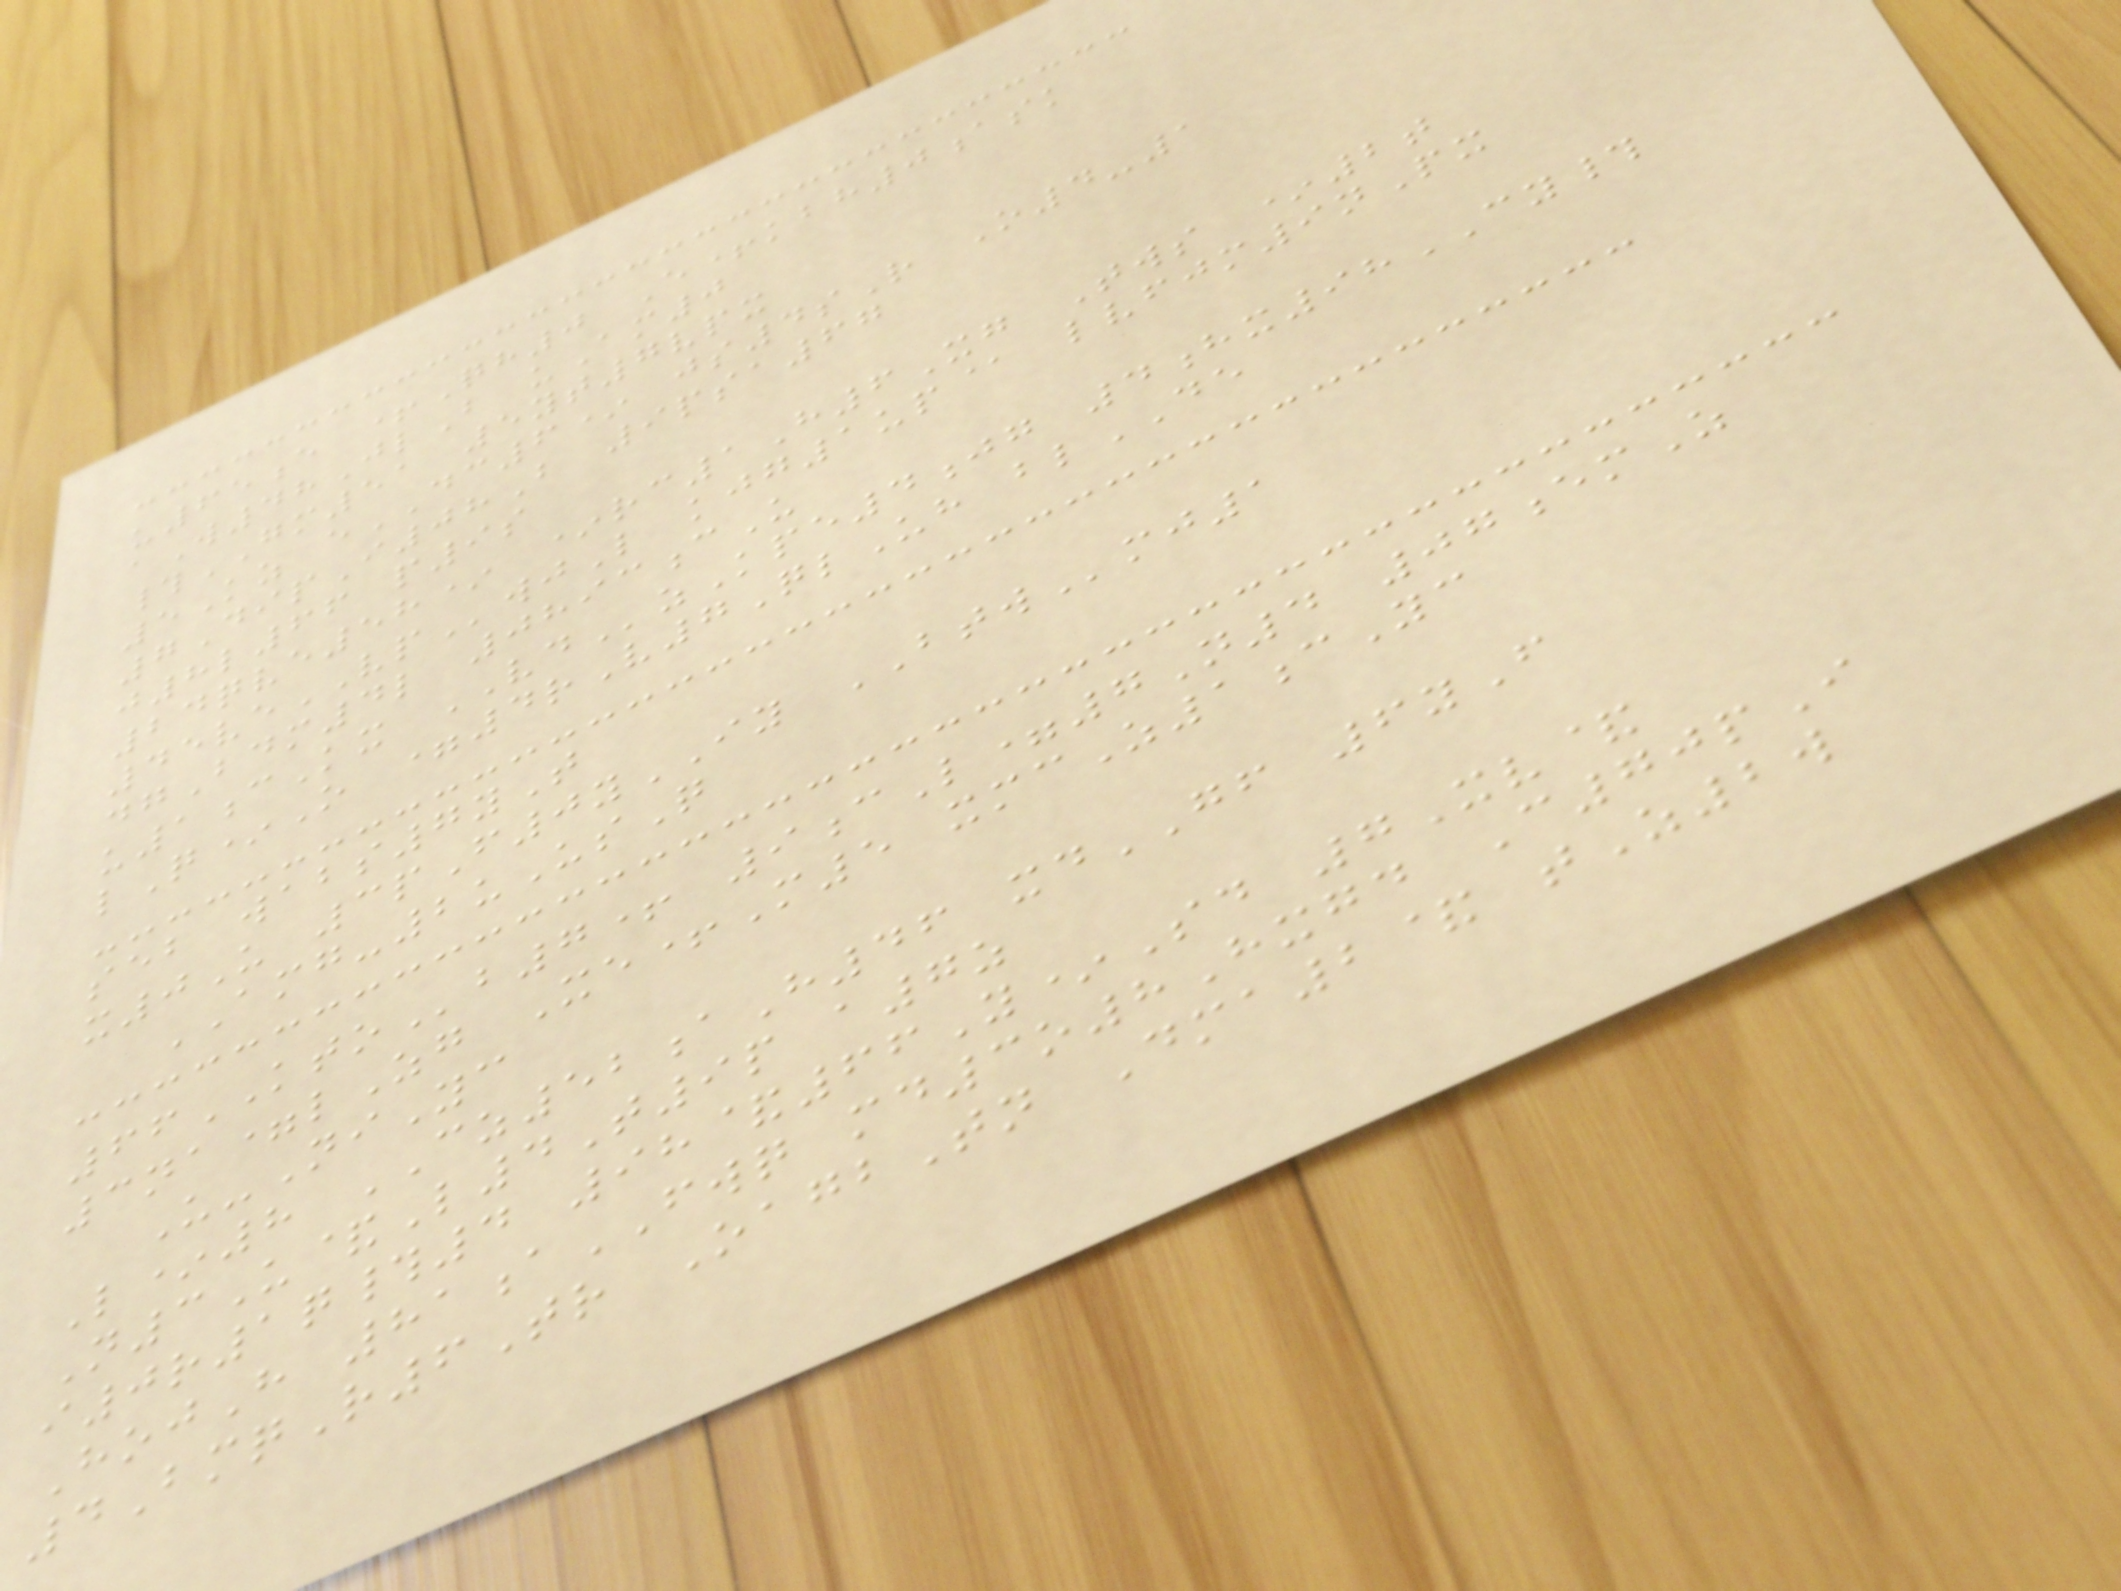u65e +Qh0 E+kbh0ask
aW48JlB uAm0
#GM51 5yt7vpx
5Kz eDC6* js4sR O4-1
7DipI08B 9psa67
j8l66 p9s
24qve58* *rc1H6Xg Tws *2t
45veVPwjL kjg1up@ lvfjm9nPx
dgBdm4l 0893cU
u1cKx VDzKpe4jg 4hx98CY#
lQ*O =4rV7QlUh blDE
seb wabs7yT
x0U 3pF0yIY BTWmj1
AMG-2uUsQ
66KTOb7+ 9cL=7N4 07emZ
3na=lZg Xe+M5 xmcZ1cYc
U-NiYc
L*8 CZ52aH46 xdGF 6yF
N3U&L4T9p a7z
i0r1q#4 98&66Y*Sd 7Xv&
HojH 81aFWQ md3o8Hxgd C70pI
4BmqR6Tr OagbTn Dma2& tZ2w
